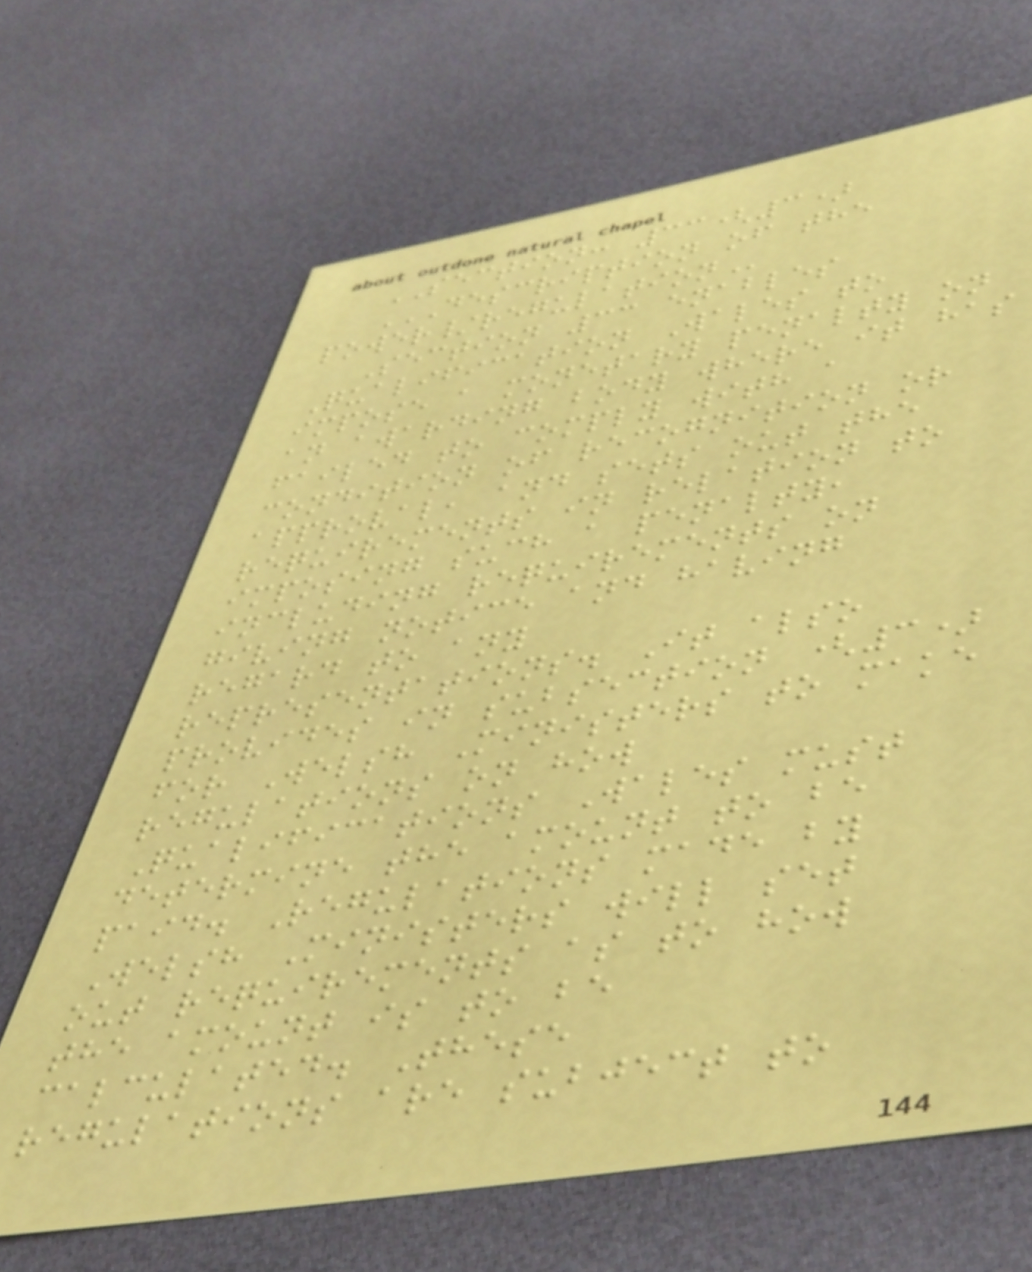SECTION: 33(3)
DESCRIPTION OF THE
POWER/REGULATION
Section 33 enables
Qualification Wales to
impose a monetary penalty on
an awarding body where it has
failed to comply with a
condition of recognition or
approval, and sets out the
requirements in relation to
imposing such a penalty,
including requirements on
giving notice and having
regard to any
representations. It also
provides in subsection (3)
for Welsh Ministers to make
regulations on how
Qualifications Wales must
determine the amount to be
paid. Regulations made by
Welsh Ministers will set
out requirements as to how
the amount is to be
calculated. These
regulations are subject to
